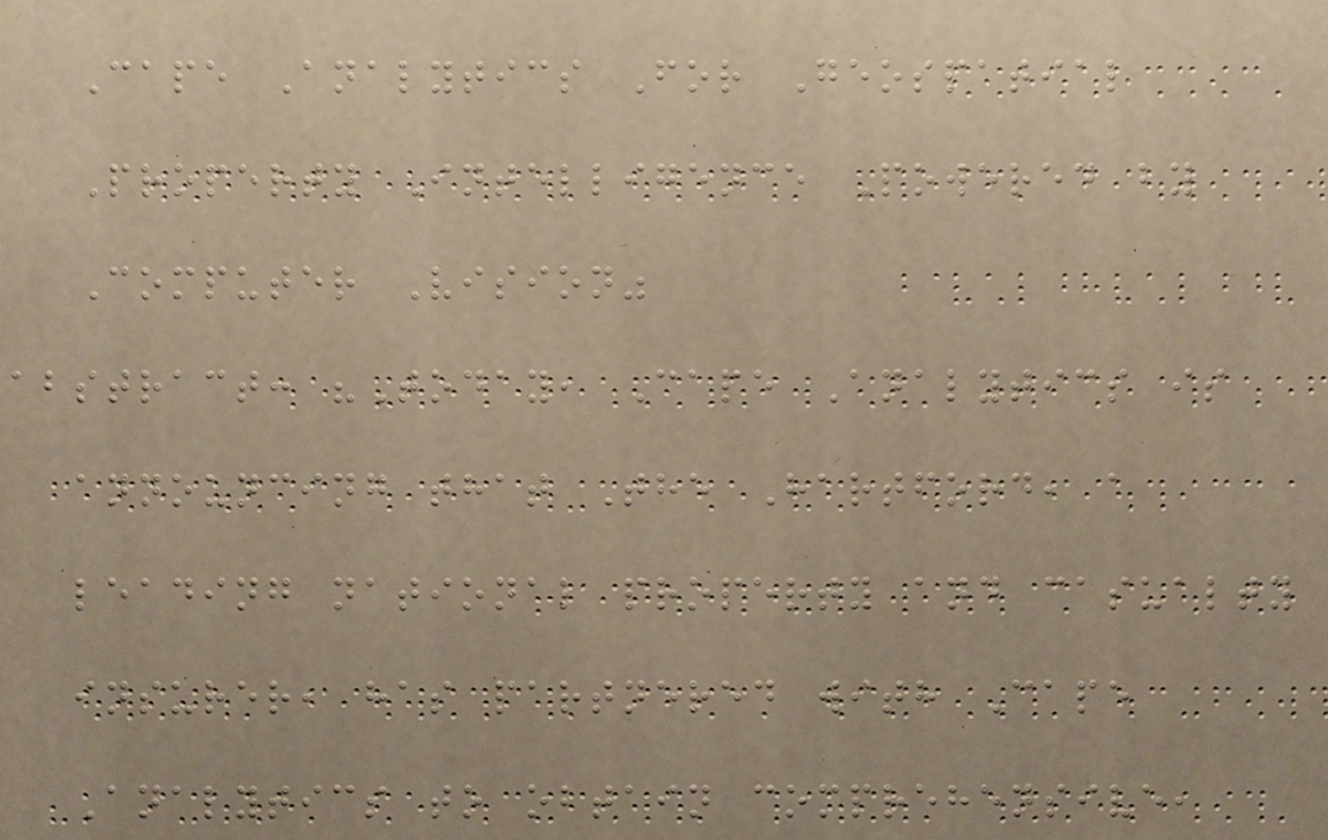Cape Analytics For Geospatial
Property Intelligence Powered by
Computer Vision"
abstract: "Today, Cape Analytics is
announcing that The Hartford, a
leading national property and casualty
insurer, has partnered with Cape
Analytics to obtain comprehensive,
